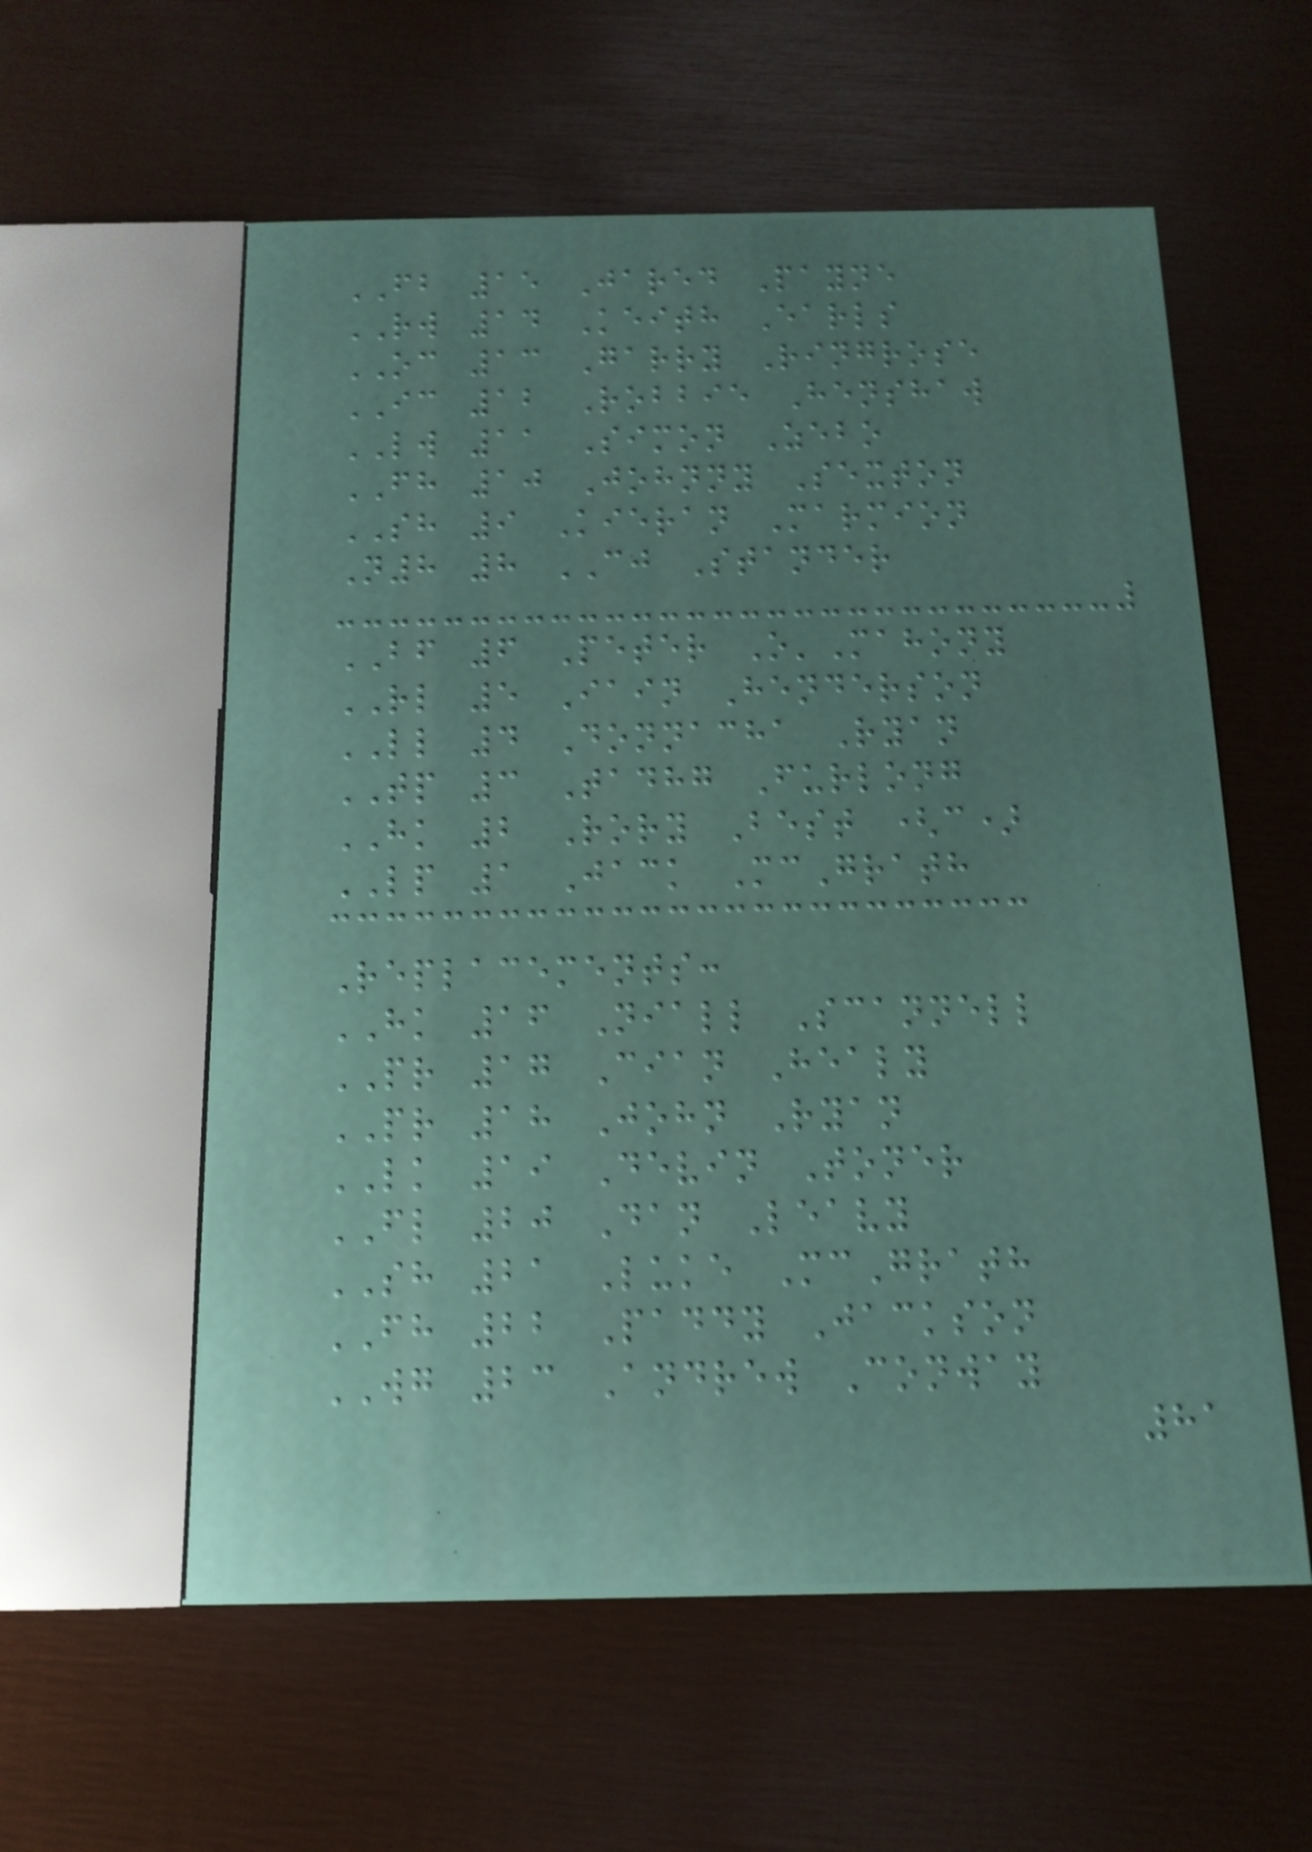FB 15 Jared Payne
RW 14 Keith Earls
OC 13 Garry Ringrose
IC 12 Robbie Henshaw
LW 11 Simon Zebo
FH 10 Johnny Sexton
SH 9 Kieran Marmion
N8 8 CJ Stander
BF 6 Peter O'Mahony
RL 5 Iain Henderson
LL 4 Donnacha Ryan
TP 3 Tadhg Furlong
HK 2 Rory Best (c)
LP 1 Jack McGrath
Replacements:
HK 16 Niall Scannell
PR 17 Cian Healy
PR 18 John Ryan
LK 19 Devin Toner
FL 20 Dan Leavy
SH 21 Luke McGrath
FH 22 Paddy Jackson
WG 23 Andrew Conway
81
